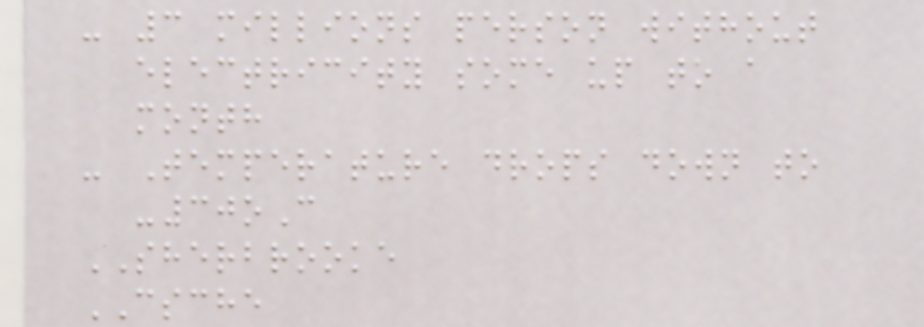- 3 millions person without
electricity some up to a
month
- Temperature drops down to
-30oC
SHERBROOKE
CSCHE
